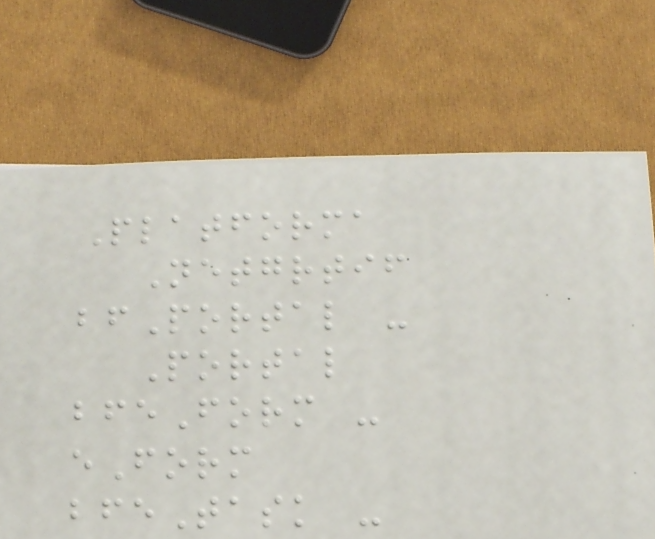Platforma
Netgrtif
bfPortal -
Portal
bfeForm -
eForm
bfeTask -
